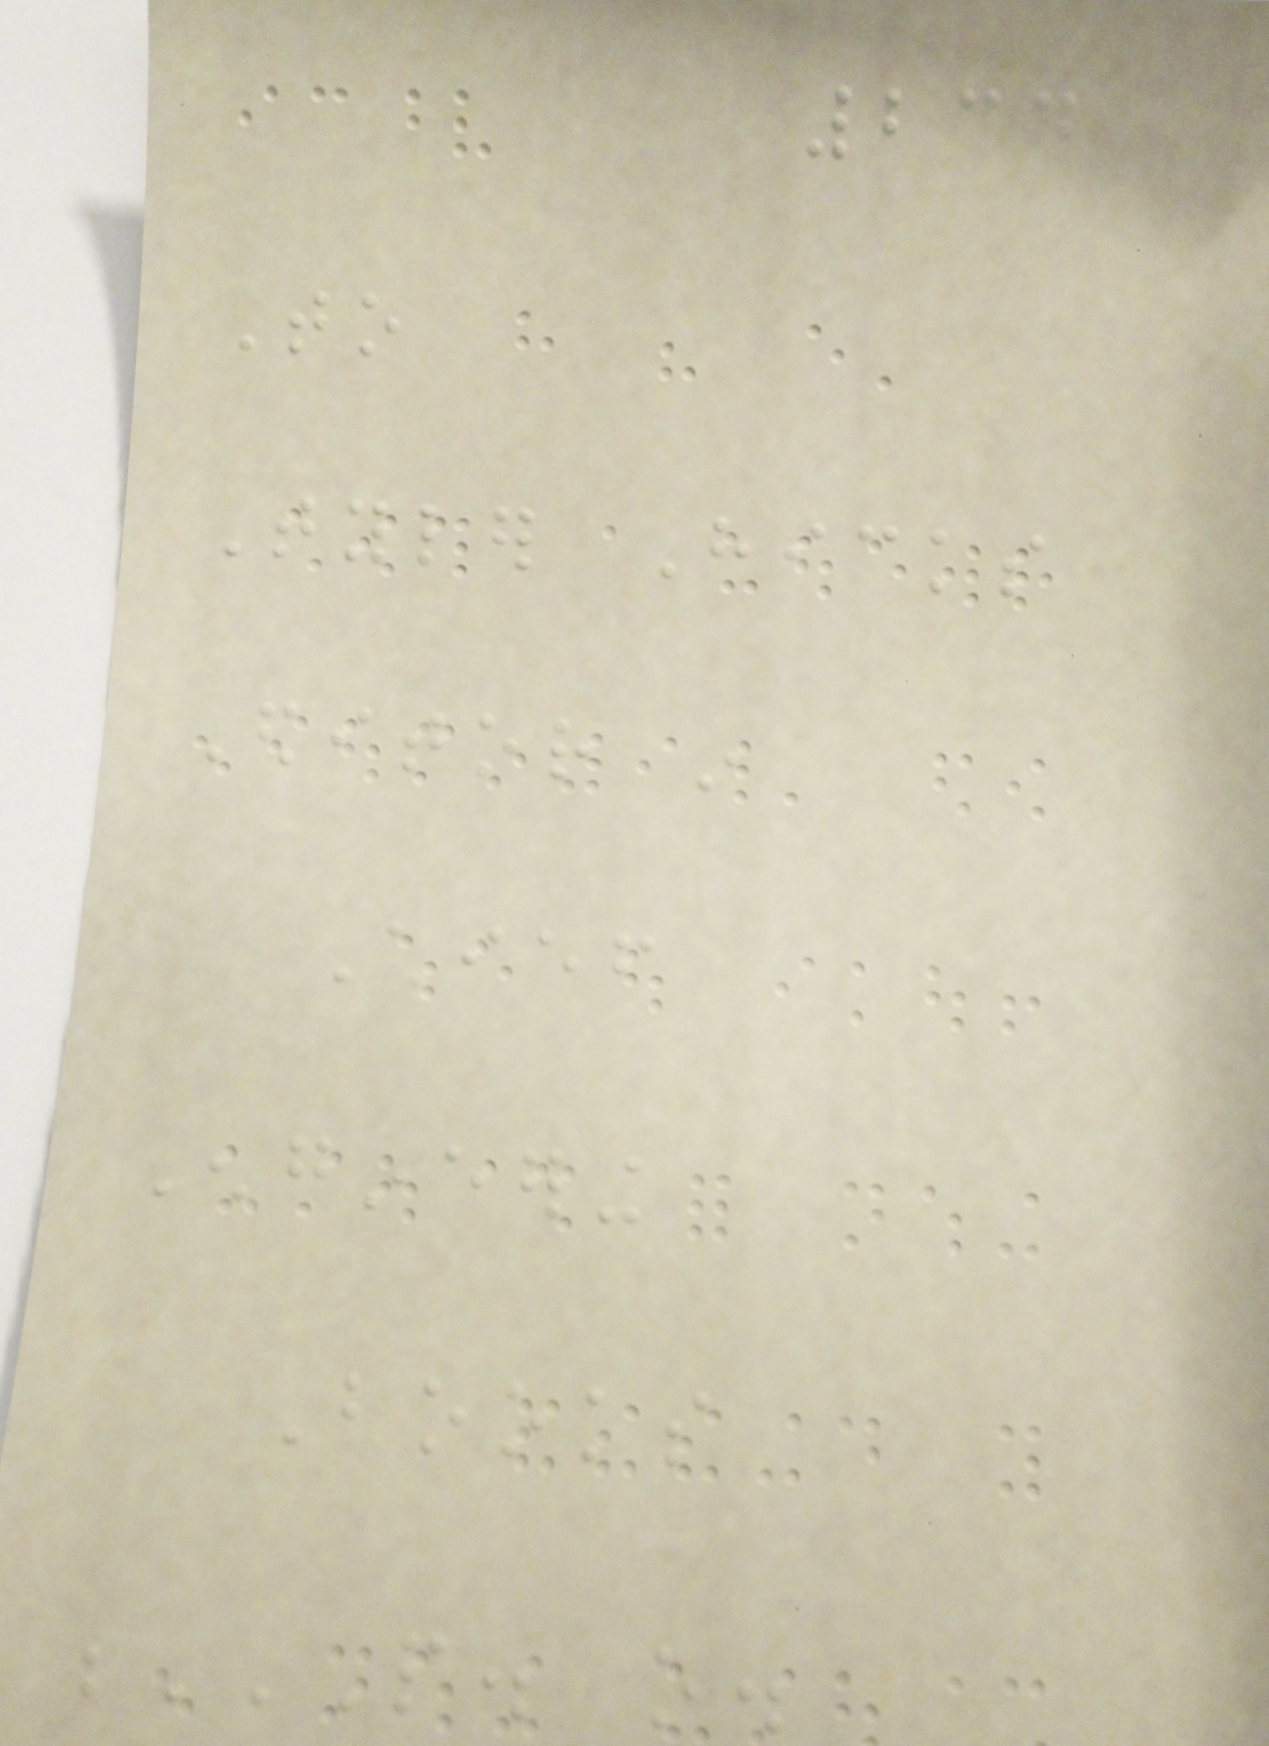234
To
Tyler Hicks
Editor in
Chief
Engineering
Books
P. O.
